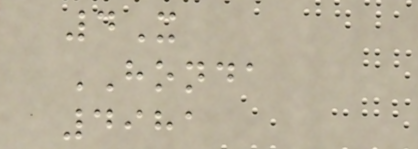4X
HONDA
4981
